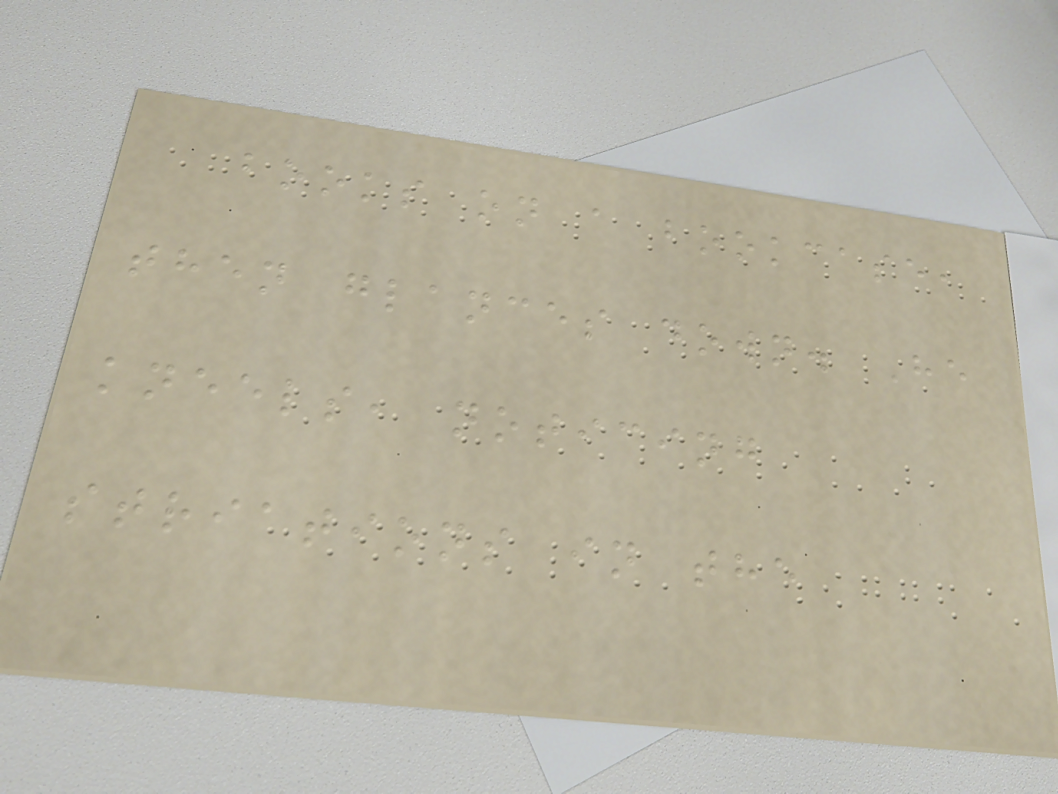books on a bookcase,
then glances down. He
kneels, noticing
striations in the
